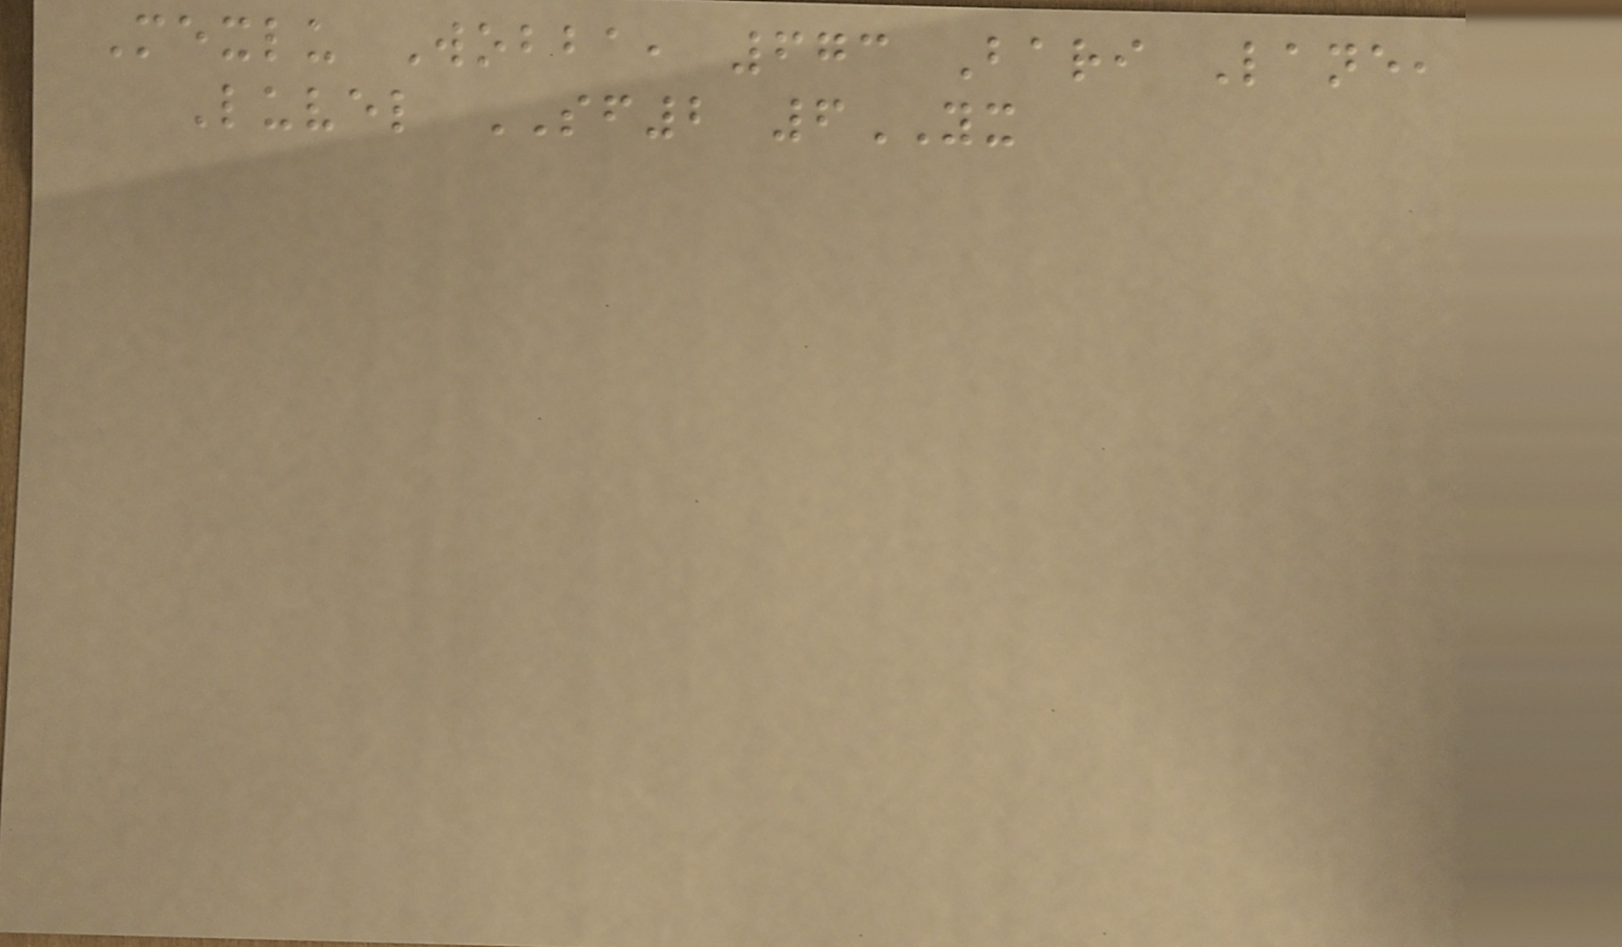Mexlu Wobba, 673 Bari Lane,
Luvel SF2 6YX
